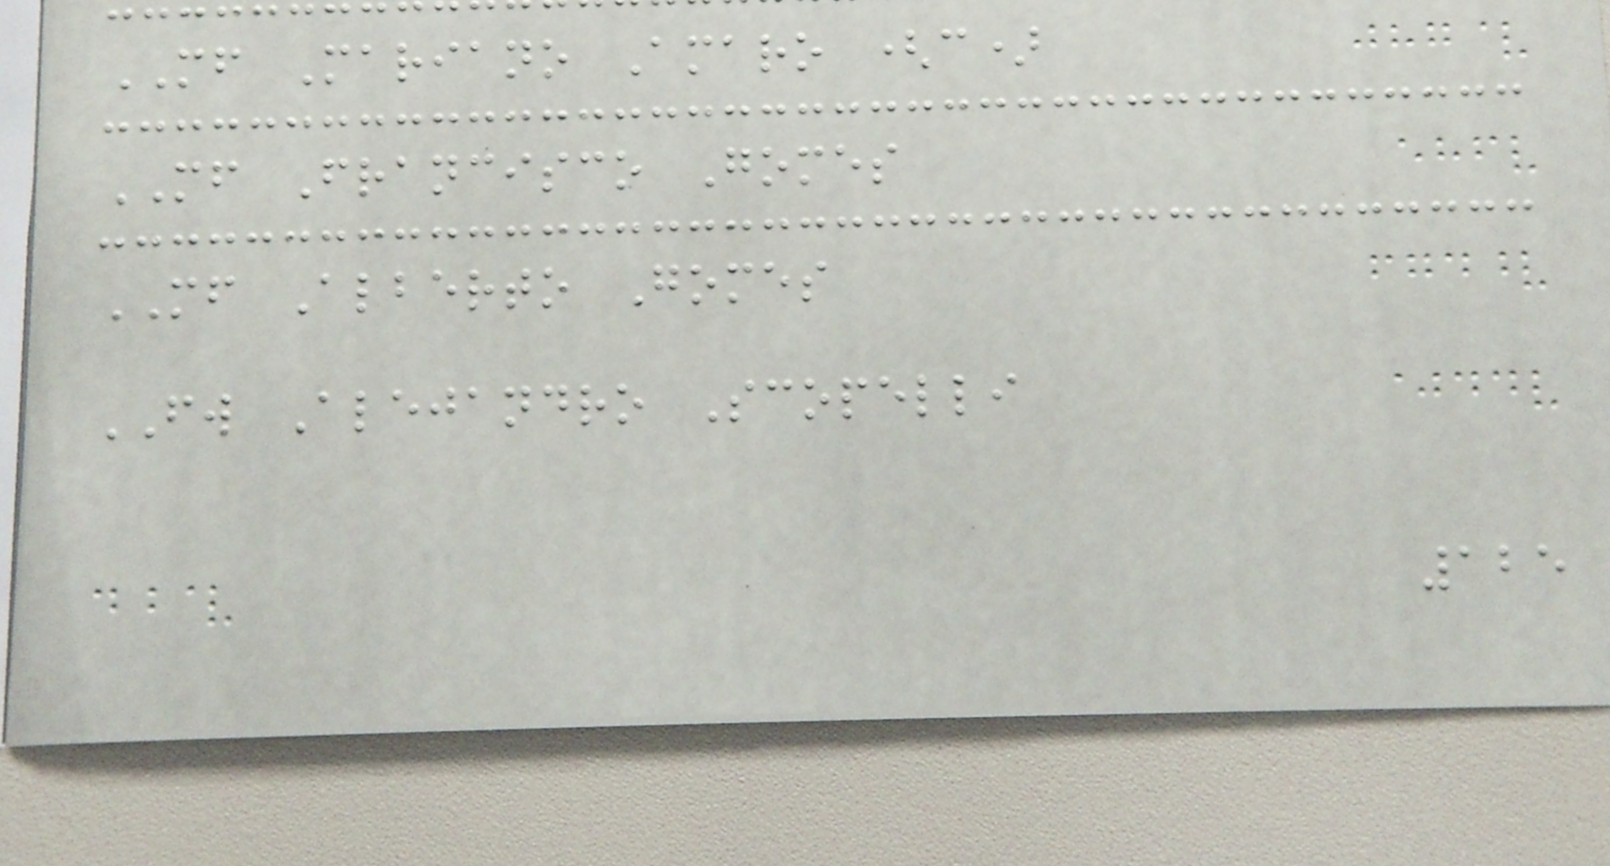MF Mariano Amaro (c)
MF Francisco Gomes
MF Alberto Gomes
FW Alejandro Scopelli
125
